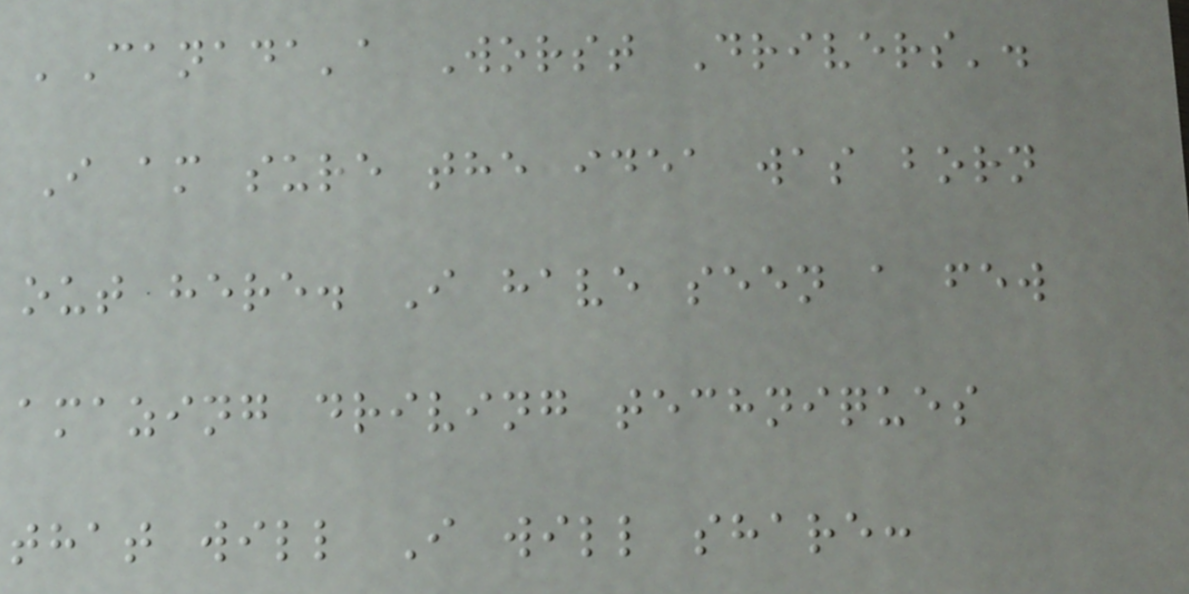'Canada'a Worst Drivers'.
I am sure the idea was born
out here. I have seen a few
amazing driving techniques
that will I will share:
